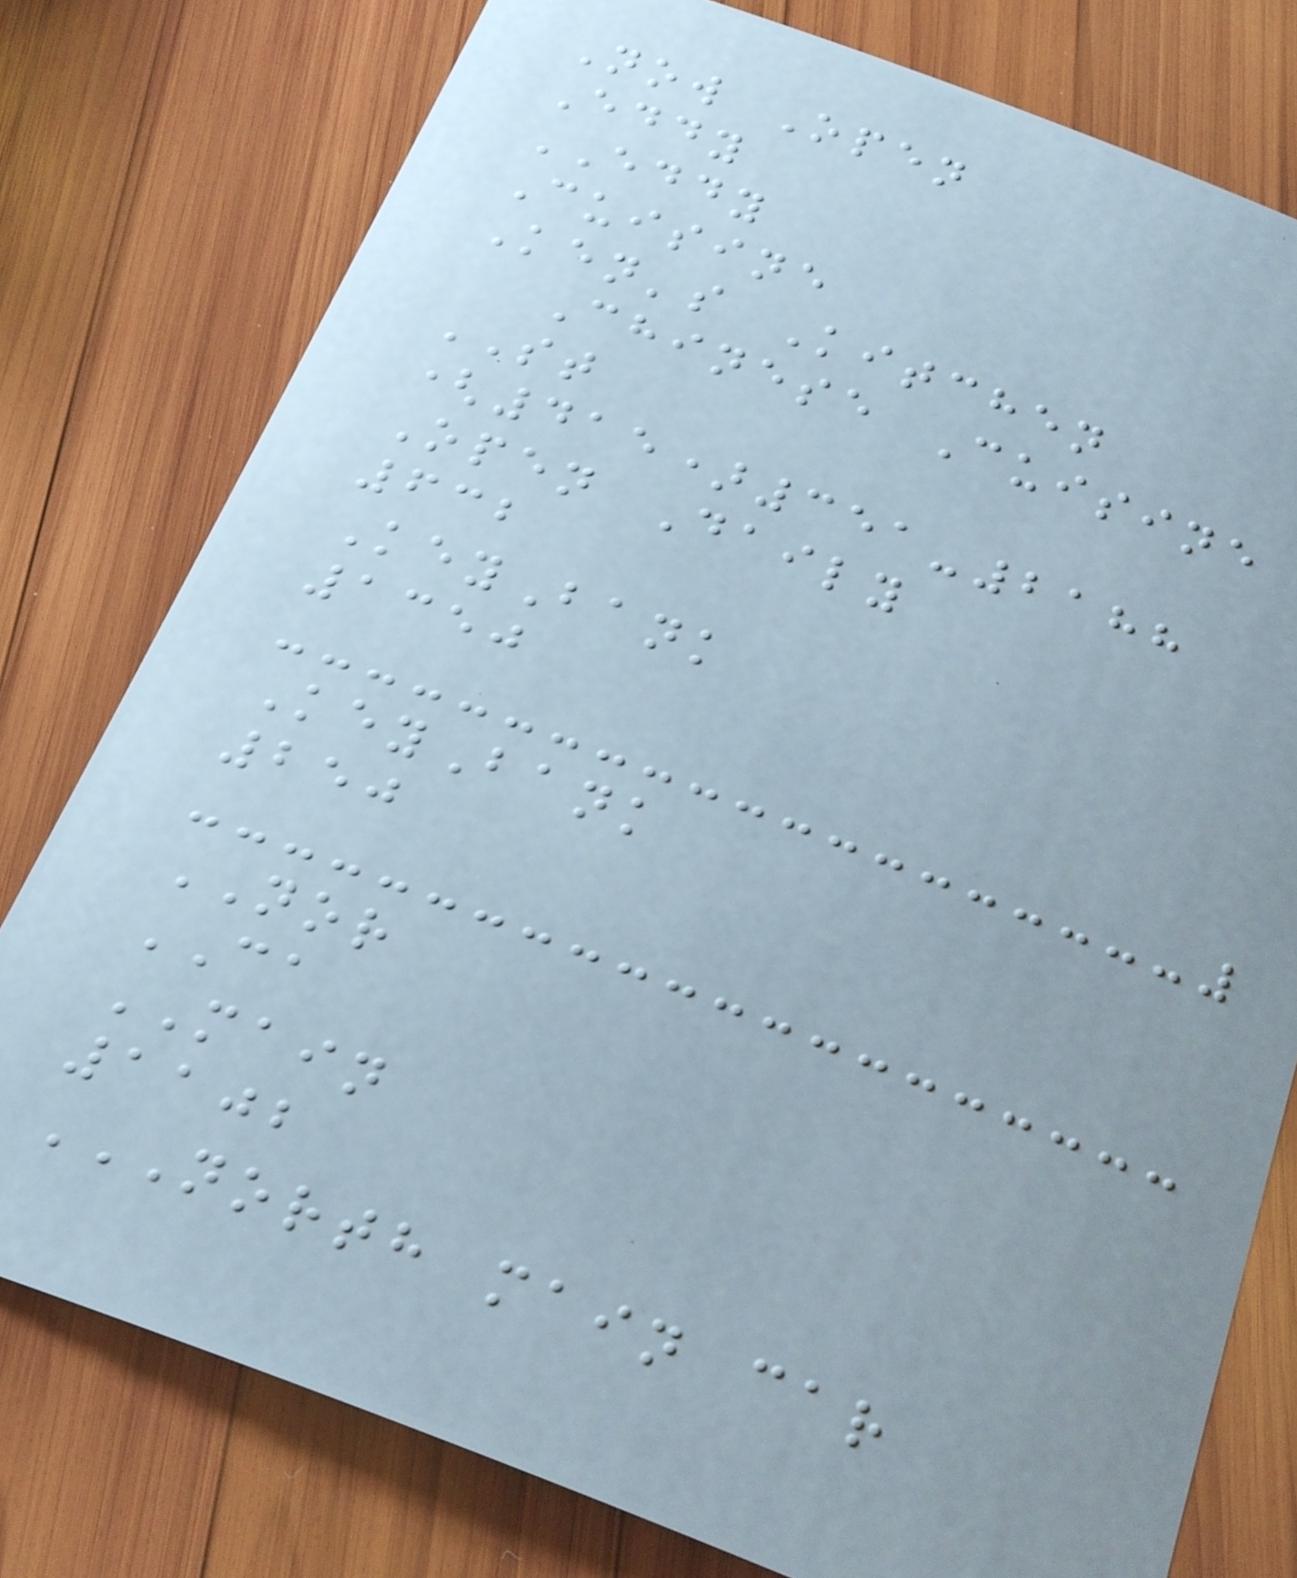Now Open
Eddy
EDDY
Cuisine
Ken's Kitchen
Chinese Cuisine
ST
(415)351-2188
Open Daily
632
KeyBank
1350
KeyBank
250
NOR
CA
MAIN
1102
NORTH MAIN CAR
